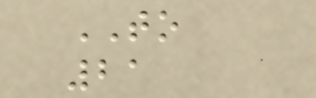TO
21
